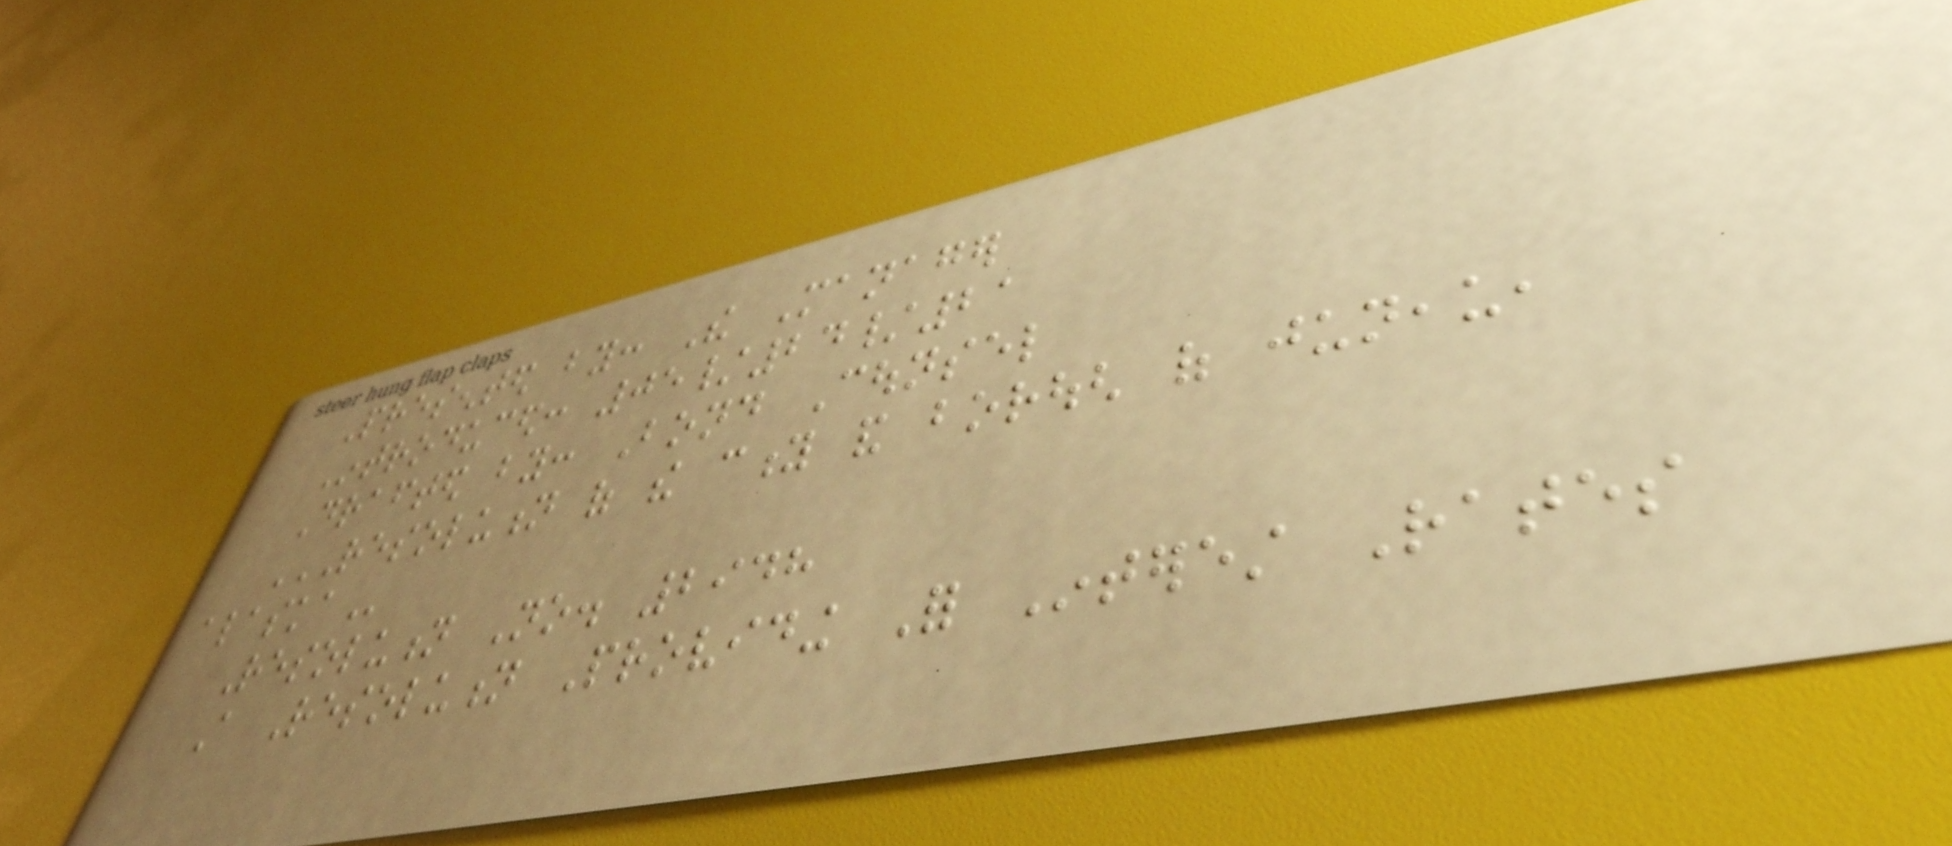Presented by: The Manager
Introduced: 05/24/21
Drafted by: Bond Counsel
RESOLUTION OF THE CITY AND BOROUGH OF JUNEAU,
ALASKA
Resolution No. 2948
A Resolution Providing For Interest Rates
